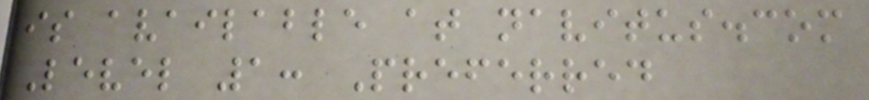is available at navitus.com
Level 1: Preferred
